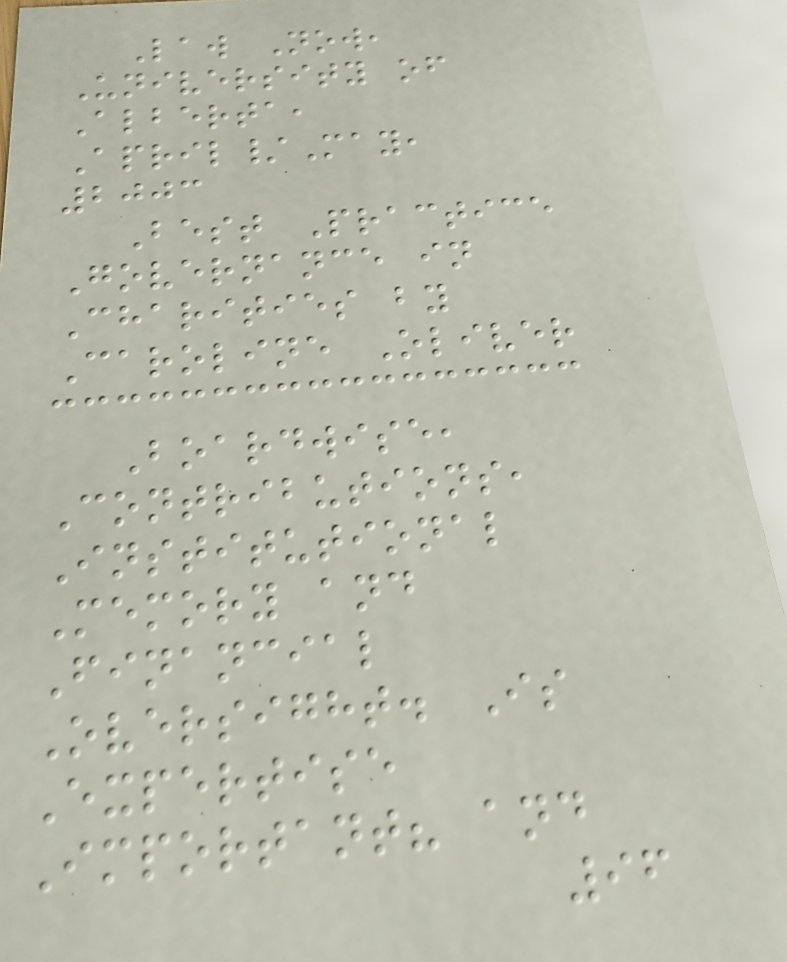Law Now,
University of
Alberta,
April/May,
2003
Best Practice
Governance in
Charities by
Caroline Oliver
Boardwise,
Contributions,
Institutional
Memory and
Financial
Oversight. Is
Expertise
Important? and
96
